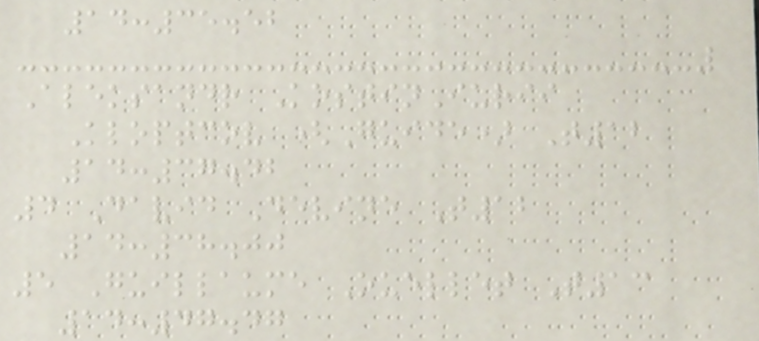14:35.52
Aleksandr KostinIurii
Kloptcov (Guide) T12
14:37.42
4 David Devine T12
14:38.00
5 Guillaume Ouellet T13
14:47.47
